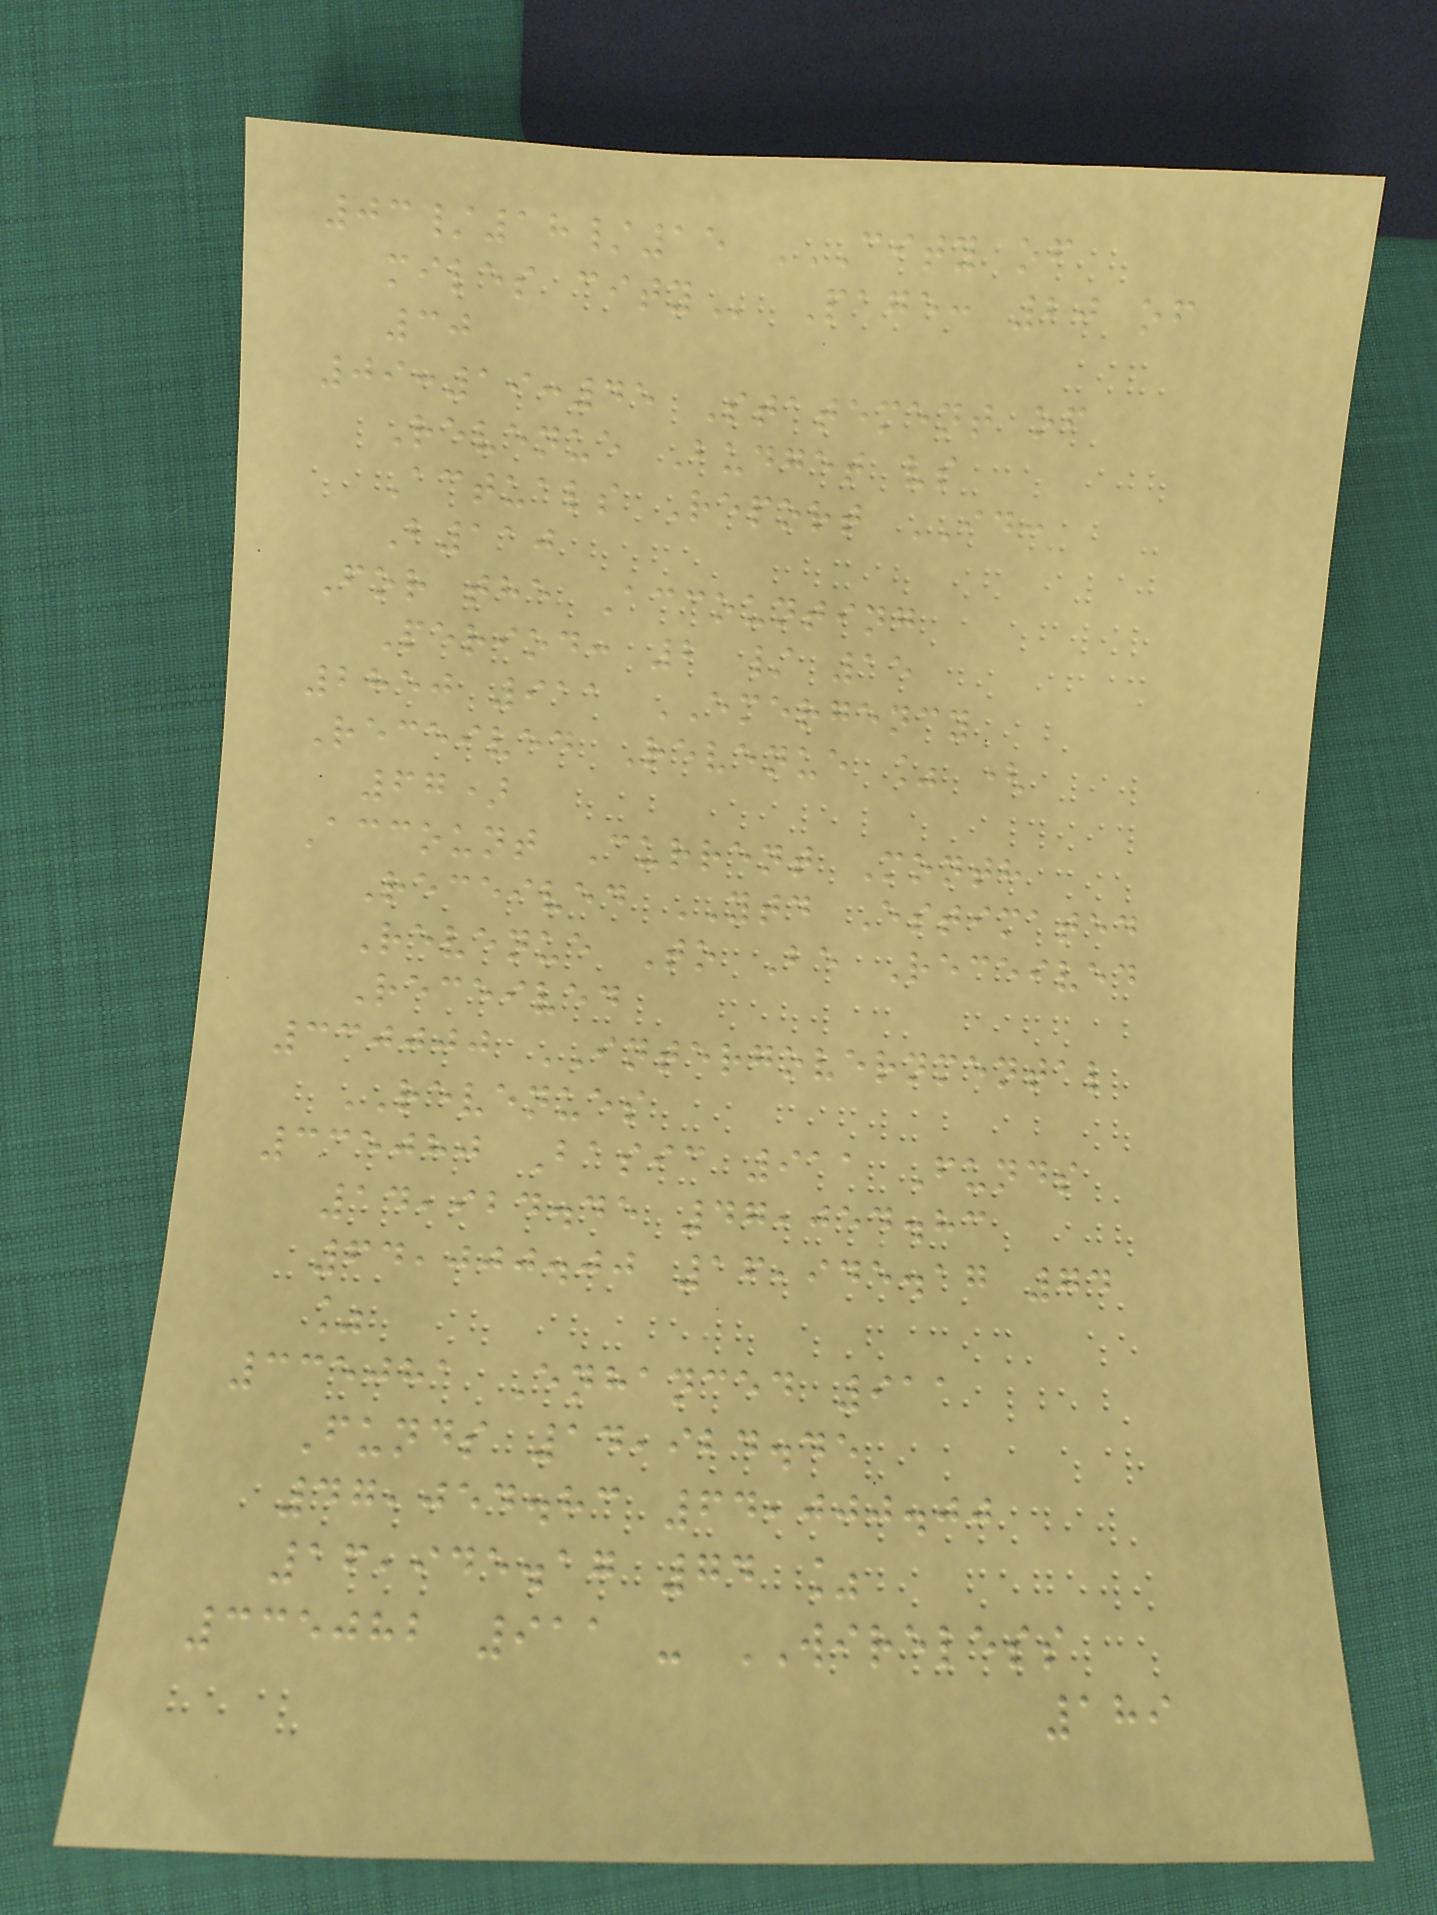03/18/15 CITY OF
MILES CITY Page: 20 of
30
09:19:45 Statement of
Revenue Budget vs
Actuals Report ID:
B110
For the Accounting
Period: 2 / 15
2850 911 EMERGENCY
Received Revenue % (
67)
Account Current Month
Received YTD Estimated
Revenue To Be Received
Received
330000 INTERGOVERNMENTAL
REVENUES
335080 Basic 911 Funds
14,924.45 47,054.83
64,000.00 16,945.17 74
%
335081 Enhanced 911
Funds 14,924.45
47,054.83 64,000.00
16,945.17 74 %
335082 911 - WIRELESS
189
